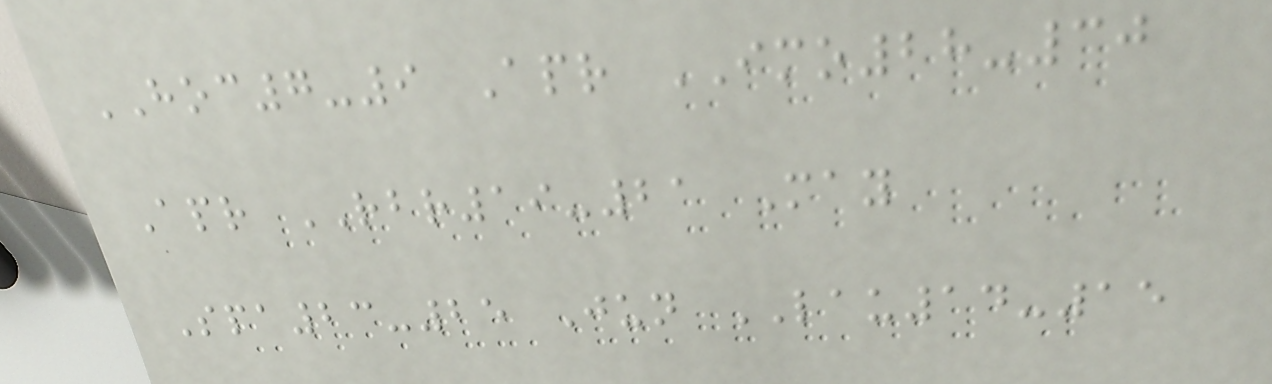HOC7-9 Apr IMO28-30
Apr RBR19-21 May
Spa23-25 Jun LAU14-15
